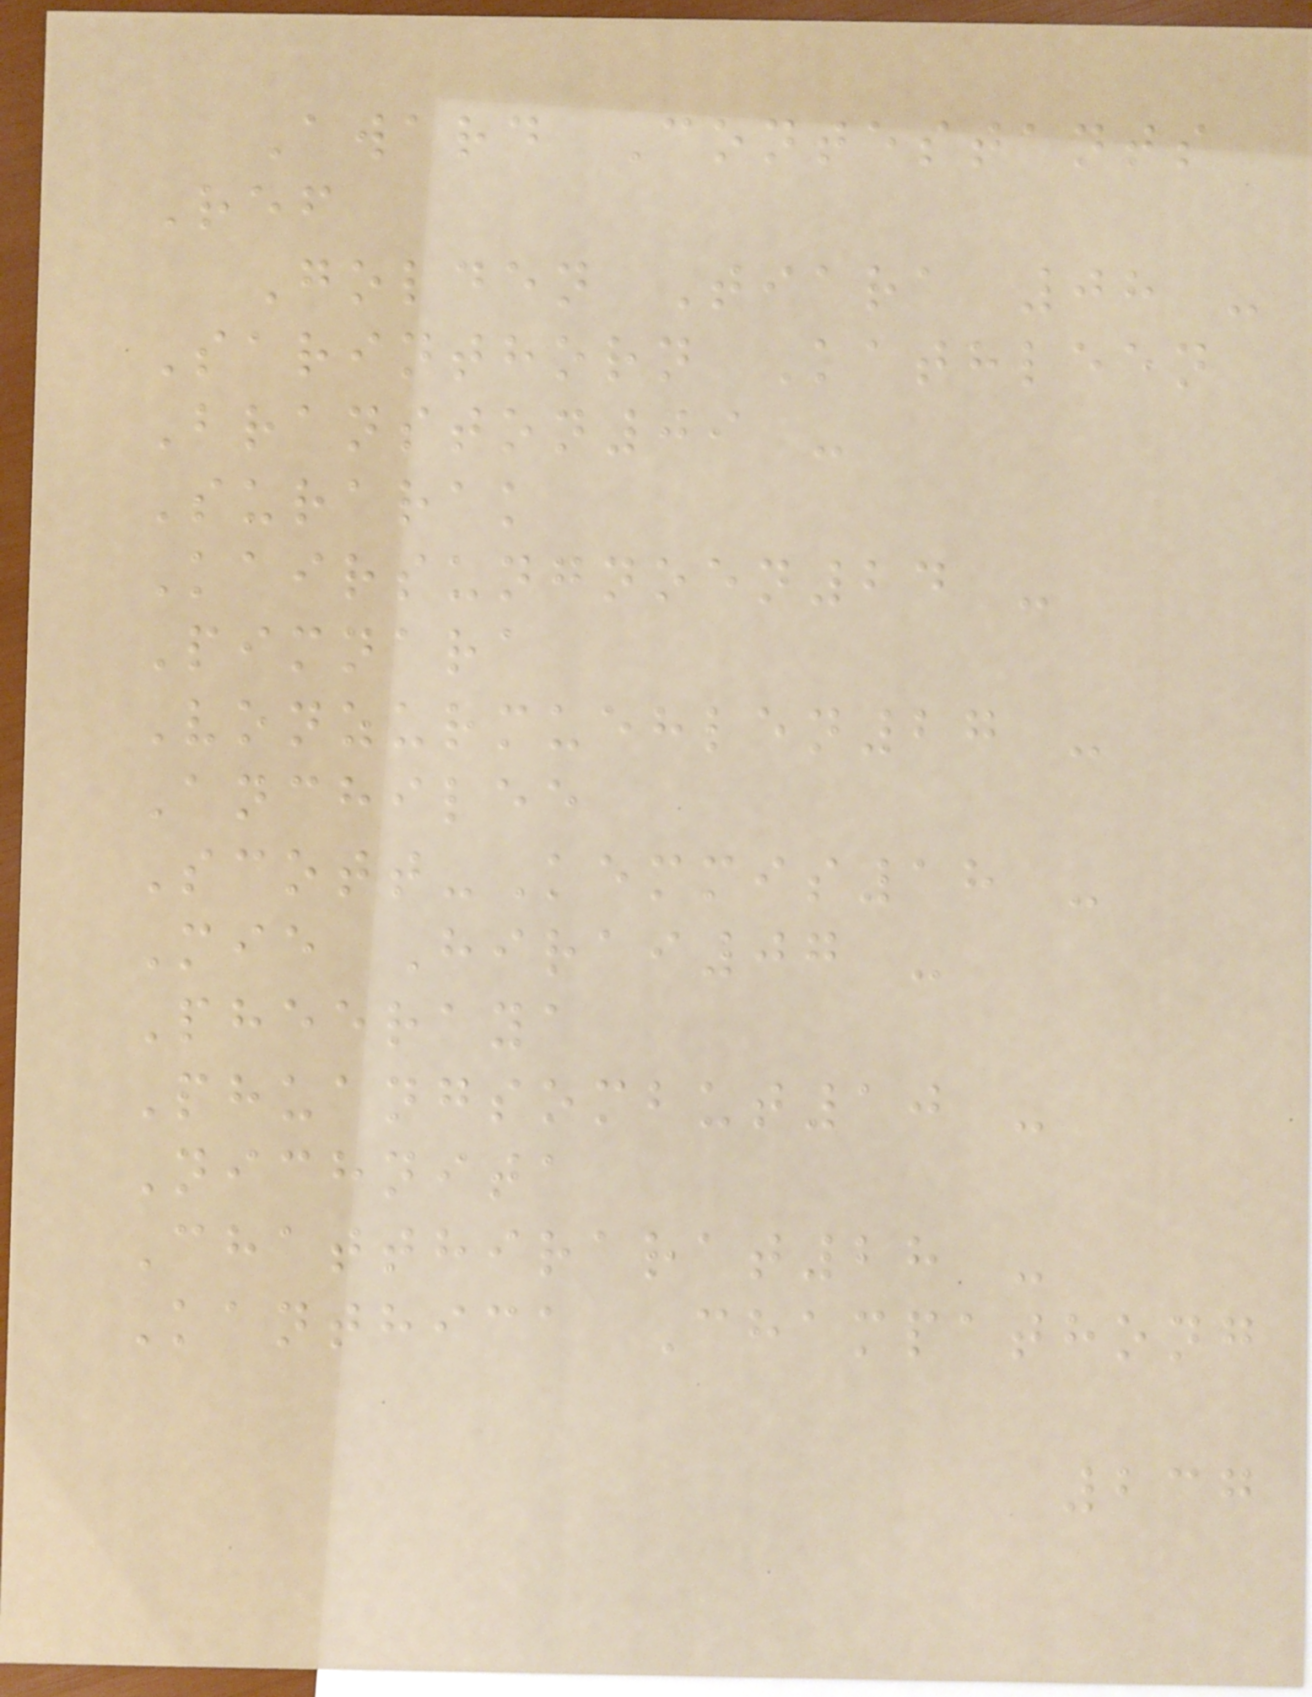Award Contestants
Ref
Golden Tiara 08 -
Sarinthorn Kathleen
Branston09 -
Surarak
Kairsungnoen24 -
Pimnara
Vonzurmuehlen27 -
Anchilee
Scott-Kemmis18 -
Mie Hirai07 -
Pheeraya
Phuangsombut10 -
Nichnita
Chatthirarat28 -
Kanthica Champathong
237
